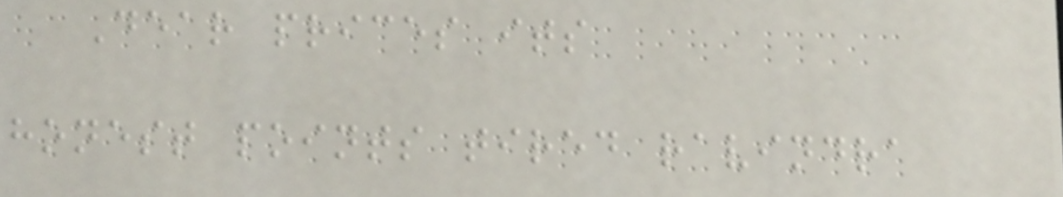Dear prices its
honest points tired ravindra
